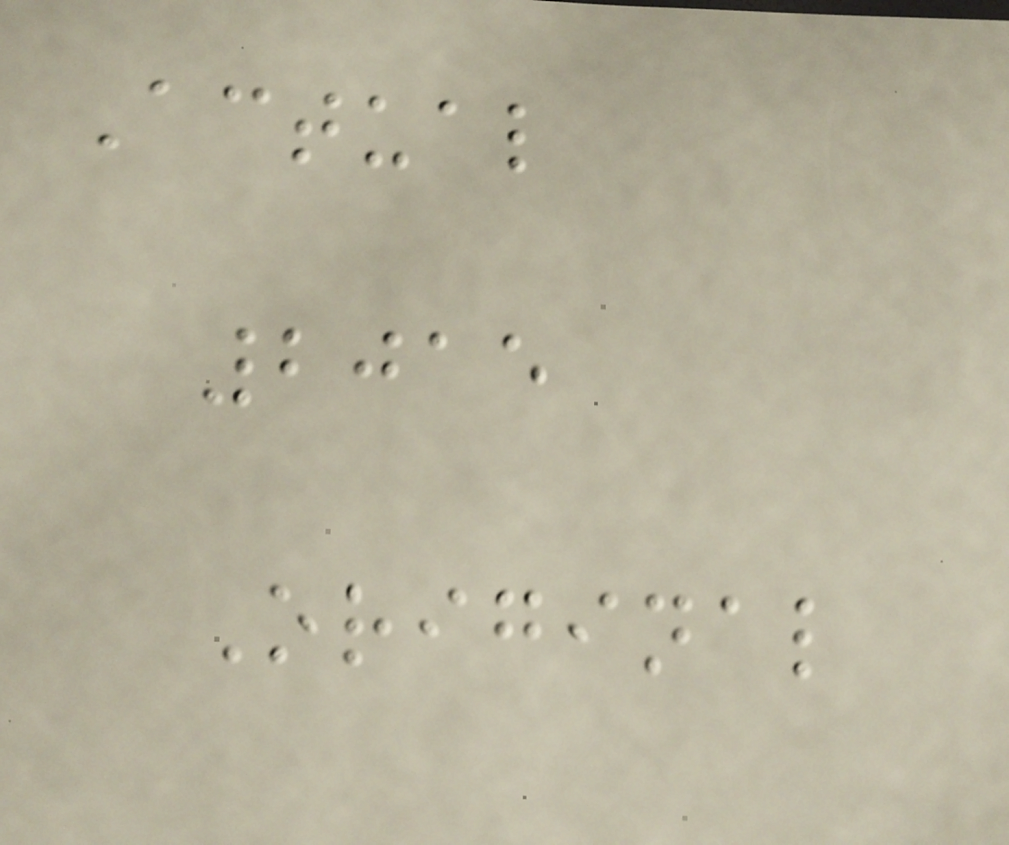Actual
2015
Original
